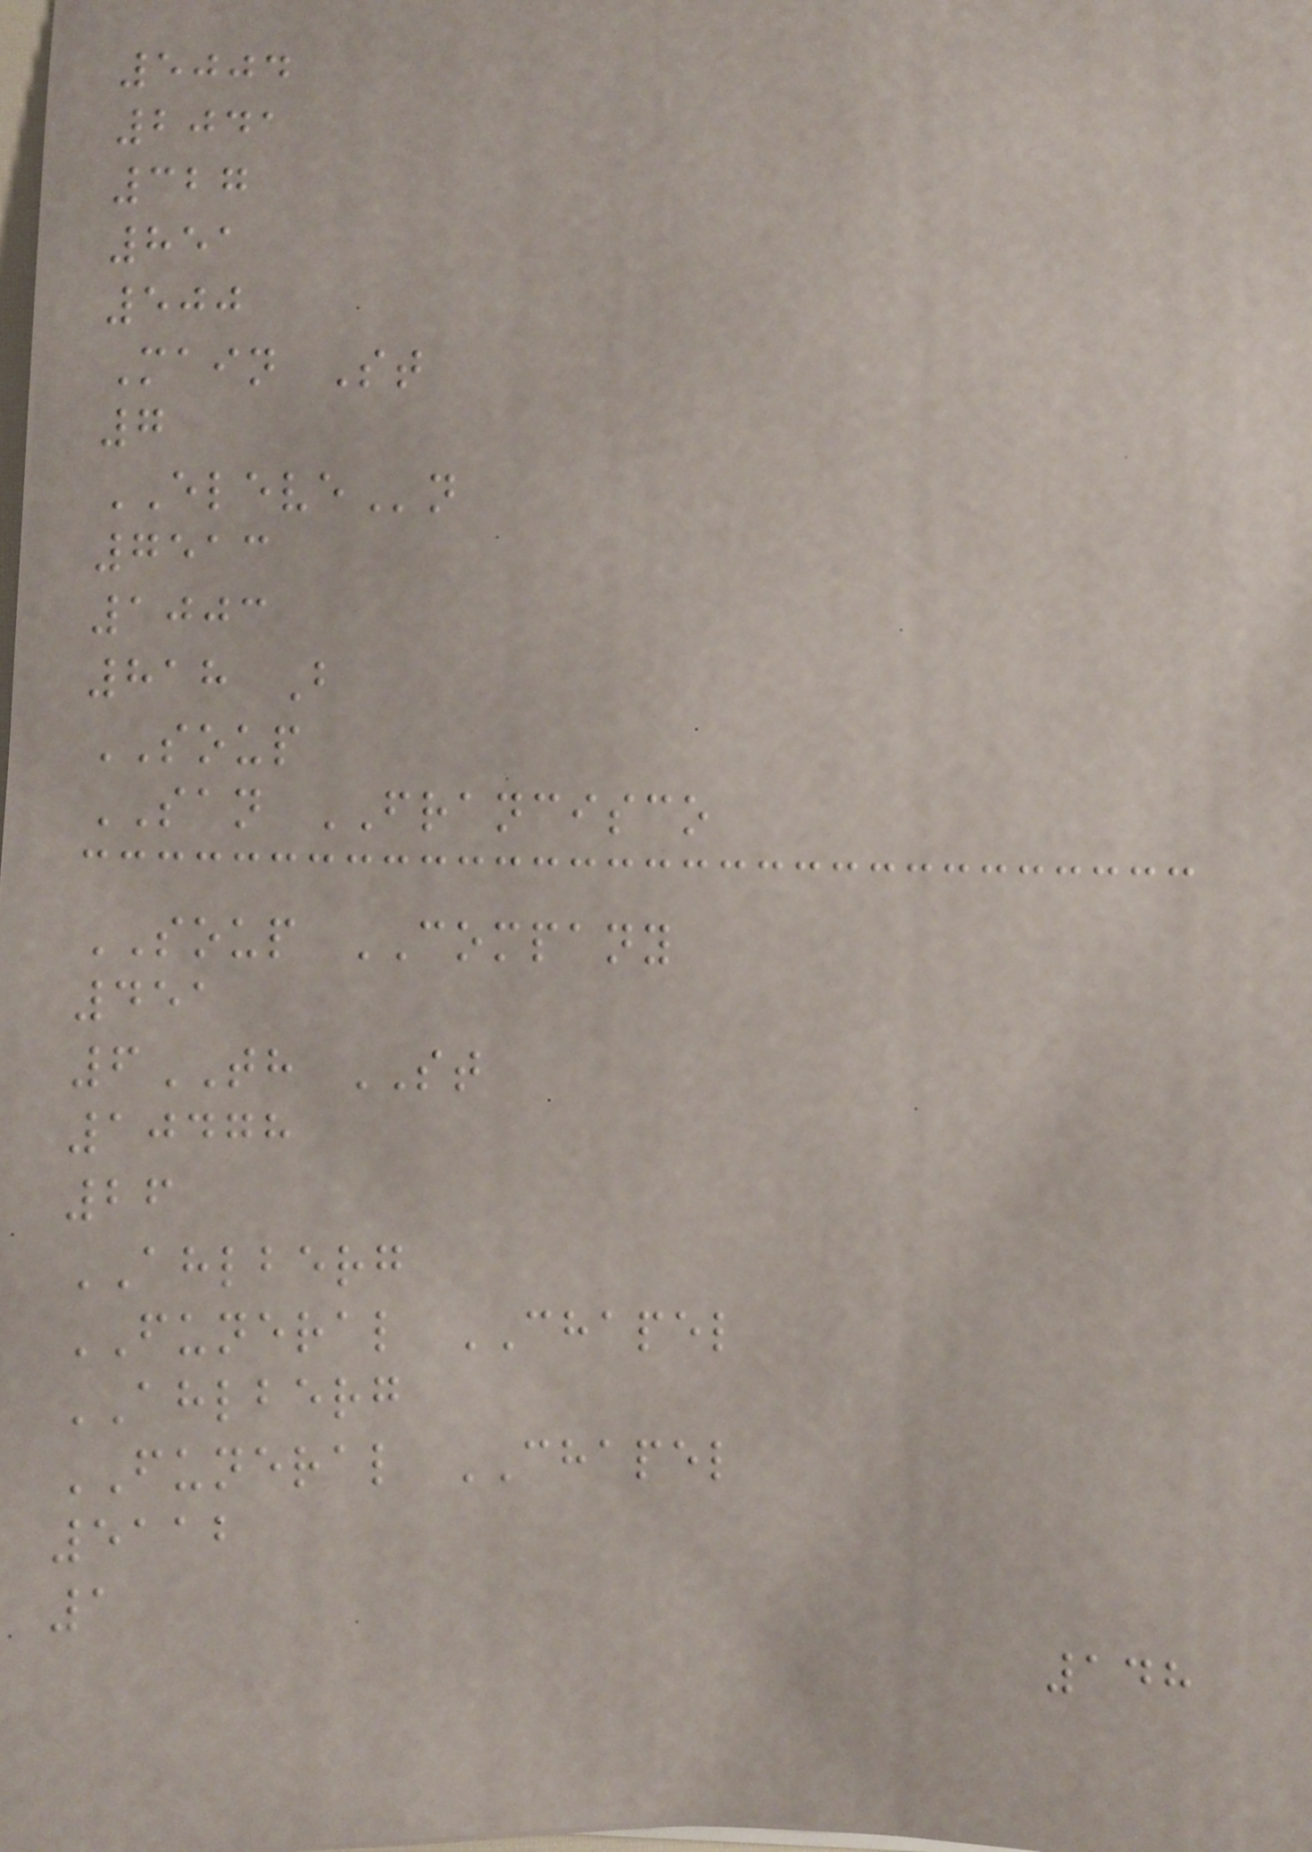5004
2041
327
851
500
Main St
7
ELEVEn
7513
1003
818 B
SOUP
SAN FRANCISCO
SOUP COMPANY
451
6TH ST
10478
26
AHLBERG
FUNERAL CHAPEL
AHLBERG
FUNERAL CHAPEL
5112
1
148
